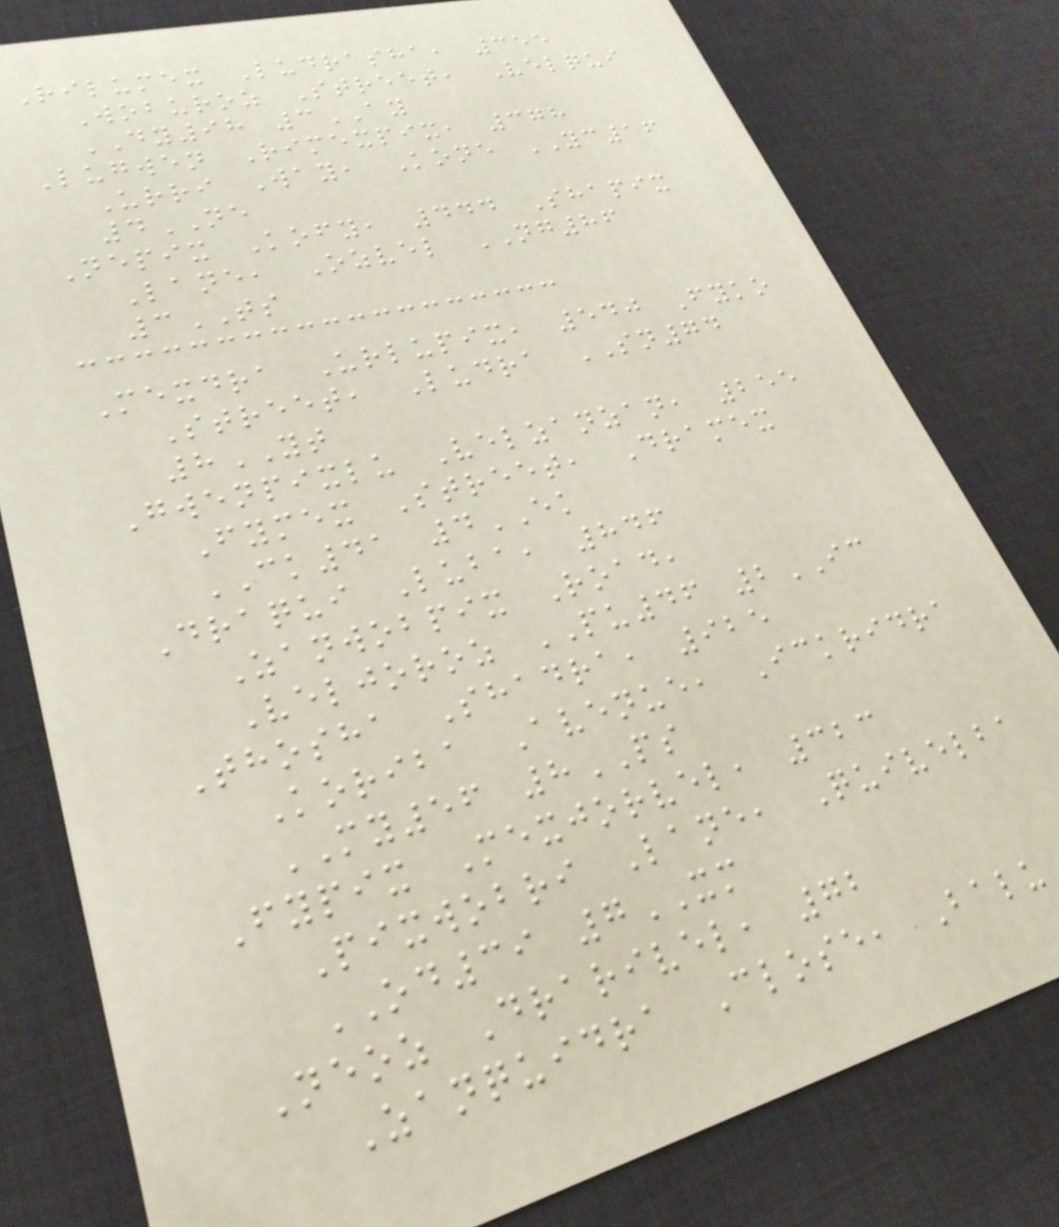Rilumex Ludrasha, 355
Woburoz Street, Velqui
DY98 3AY
Lugwen Rimexpix, 378
Urri Way, Kone YC16
4NE
Nepix Kofy, 444 Shapix
Lane, Ozvel NG86
3TS
Mexdra Urlupix, 540 Fyko
Street, Ludra SN74
8YT
Gwenpixlu Velzanzan, 255
Fymex Street, Dramex
CK41 4EK
Draqui Luba, 846
Zanwobpix Road,
Veljoroz PU46 2IC
Thosha Shadra, 925
Koriba Avenue, Ickridra
MY56 8PS
Fypix Mexjorvel, 323
Pixwobri Lane, Quivelba
OD39 7XM
Neoz Drarivel, 72
Zanquidra Close, Balu
